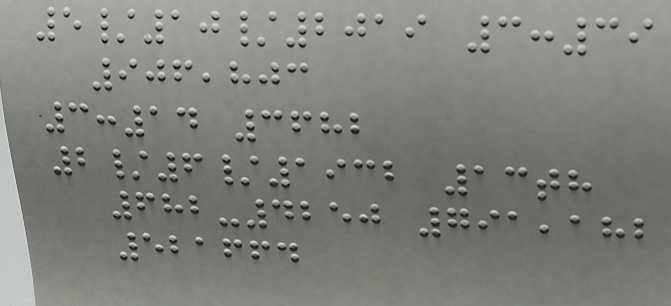5/10/2019 3:39
906,803
3:14 3682
2/6/1932 13th
682-4250 791,182
521664
